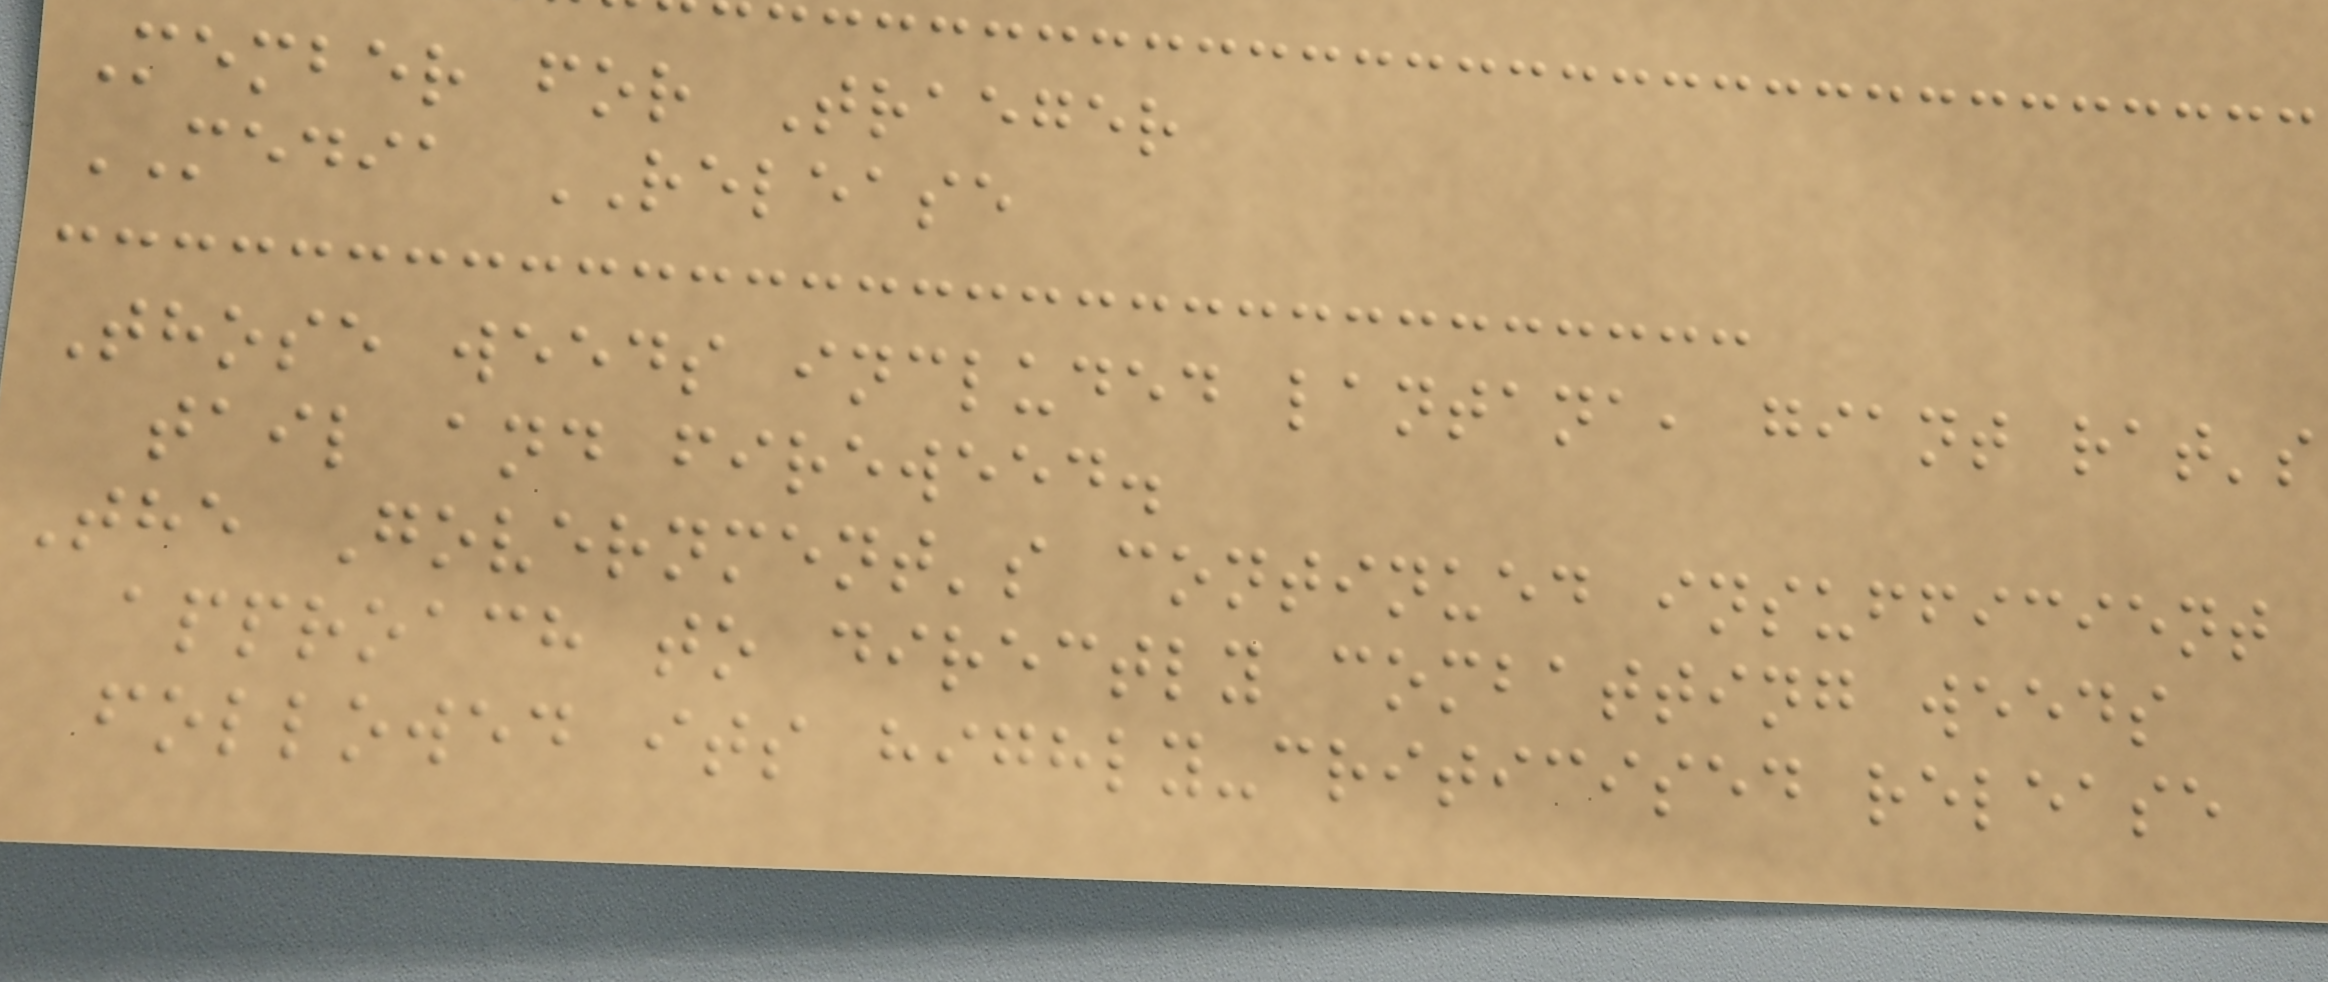Member for Traeger
MEDIA RELEASE
Those weeds included lantana, giant rat's
tail and fireweed.
The Government's continued insufficient
approach to directly combatting weeds
followed its highly-criticised release
